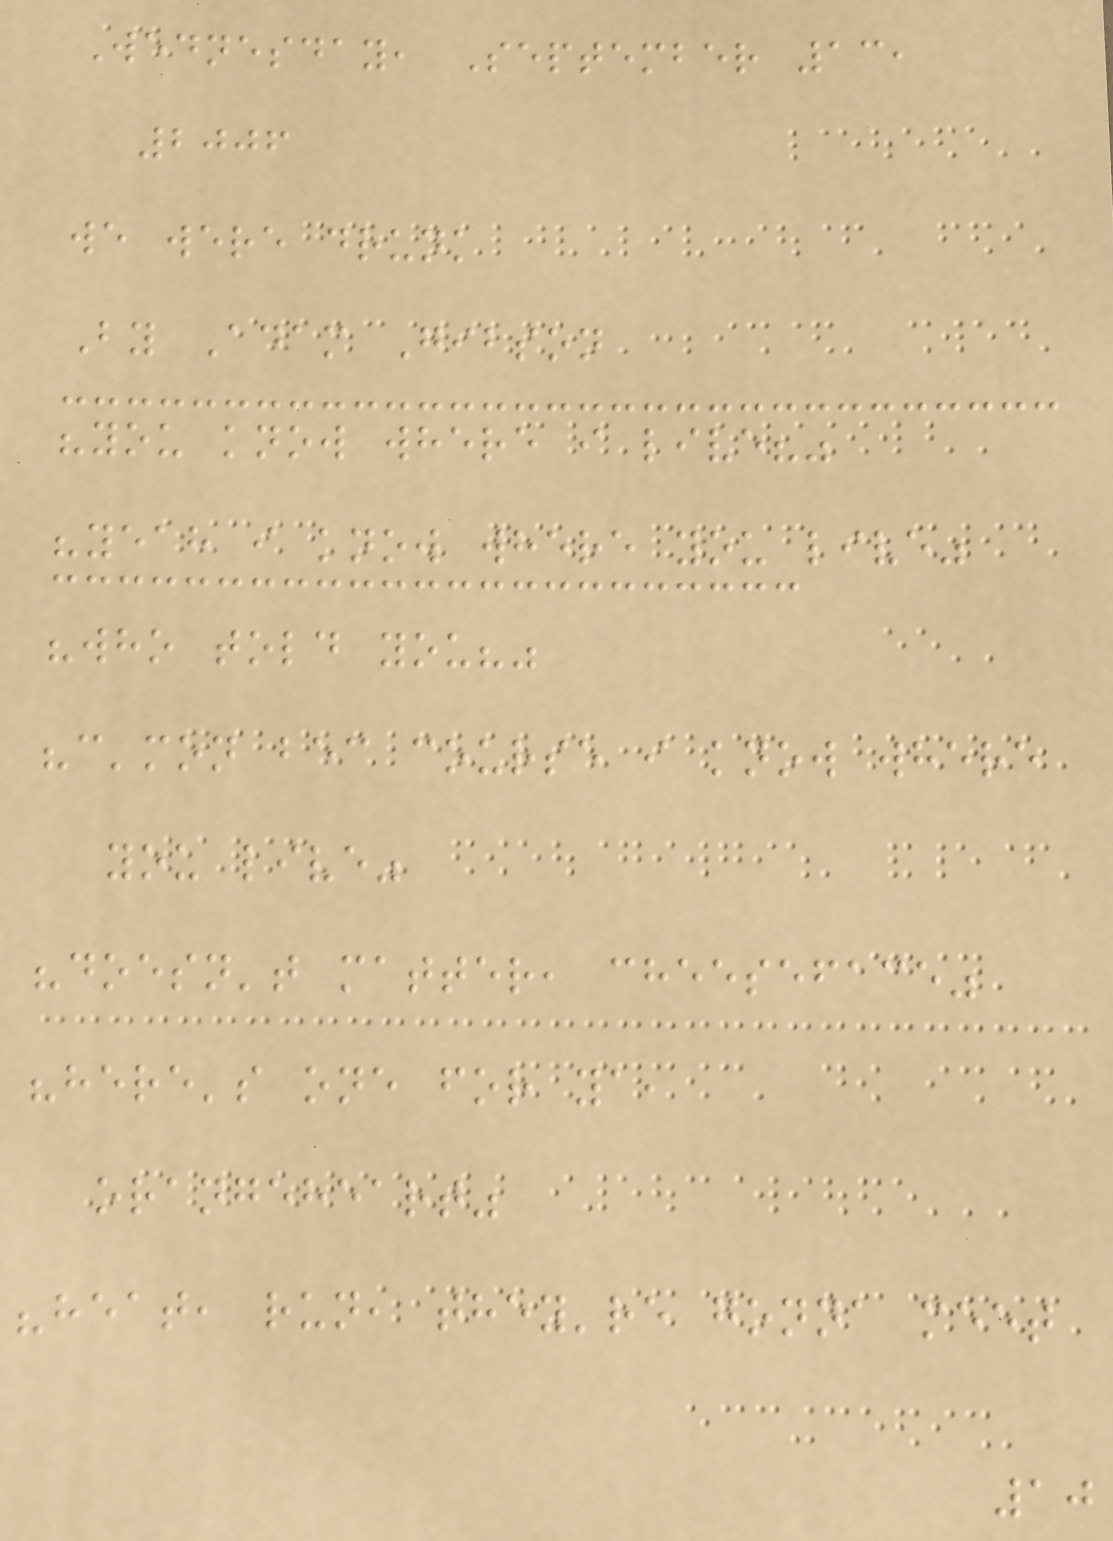Wednesday, September 13,
2006
we were drunk
By Adam Gibson
"you know where i live?"
"yeah i know where you live"
"who told you?"
"c'mon bec course i know where
you live"
"doesn't matter, cheeseface"
"here's one for ya,
orangeheart"
"heat, run, they're gonna meet
10
